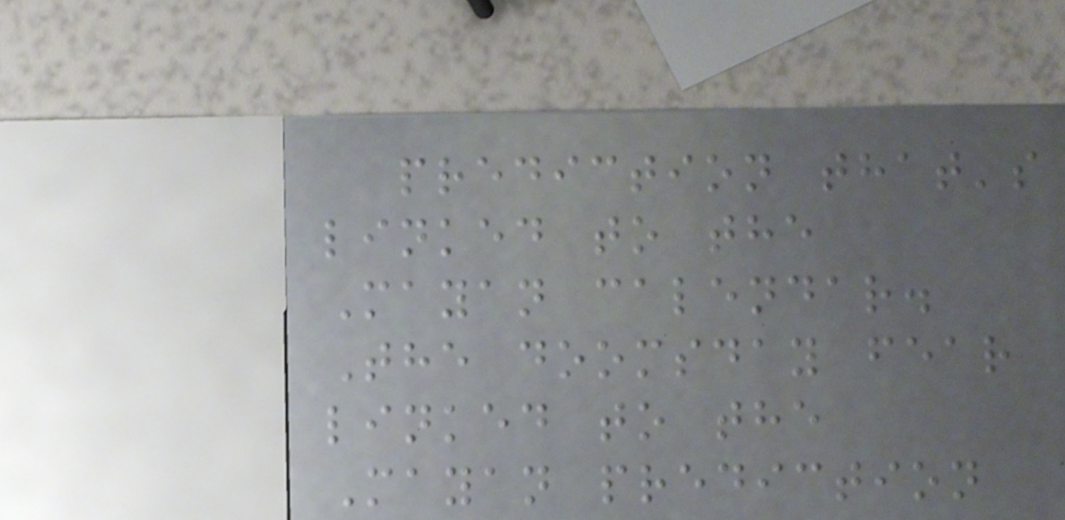prediction that's
linked to the
Mayan calendar.
The doomsday fear
linked to the
Mayan prediction
